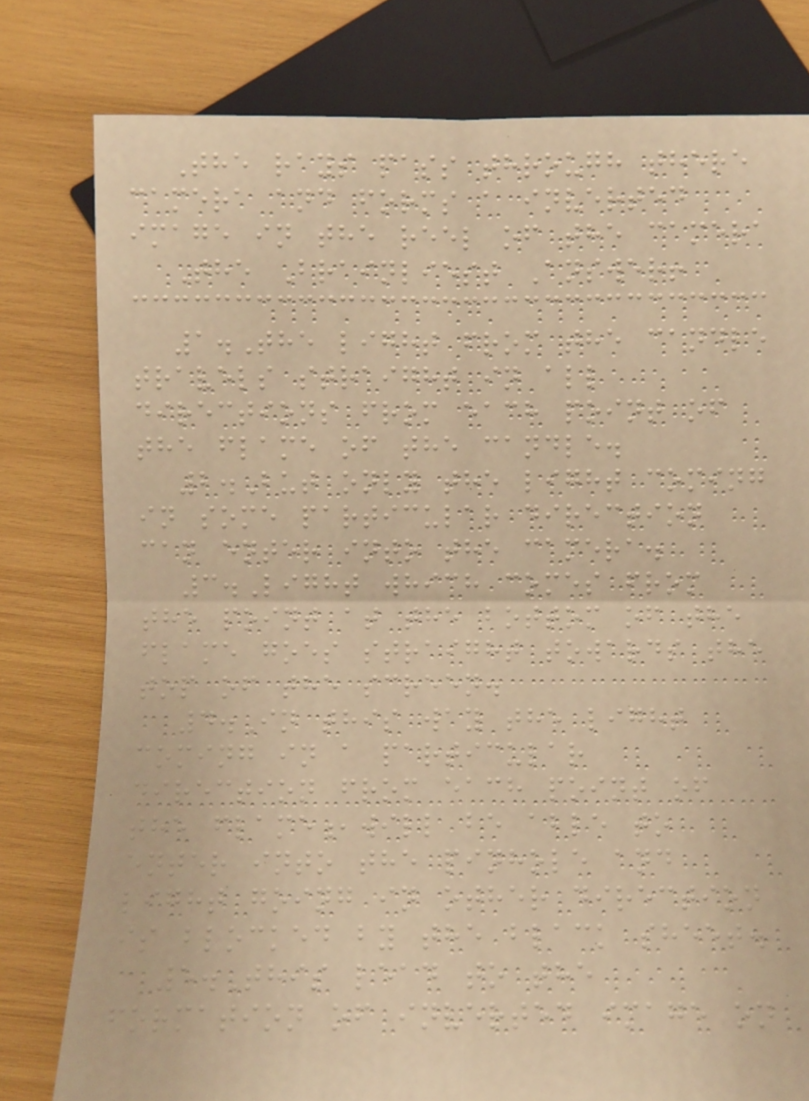The rays pass through there
camera and forms a inverted
image in the reel of the camera
The Brainliest Answer!
1.The light from the candle
travels straight in all
directions from each point of
the flame of the candle.
2.But only the light coming
in some particular direction
can enter into the camera.
3.Light which comes from
the point at the bottom of the
flame goes straight towards the
top of the screen.
4.In this way the light
coming in a particular
direction from each point of
the flame,will be able to
enter into the pinhole and
light going in other direction
is blocked by the black sheet.
5.This lead to the
formation of inverted image on
